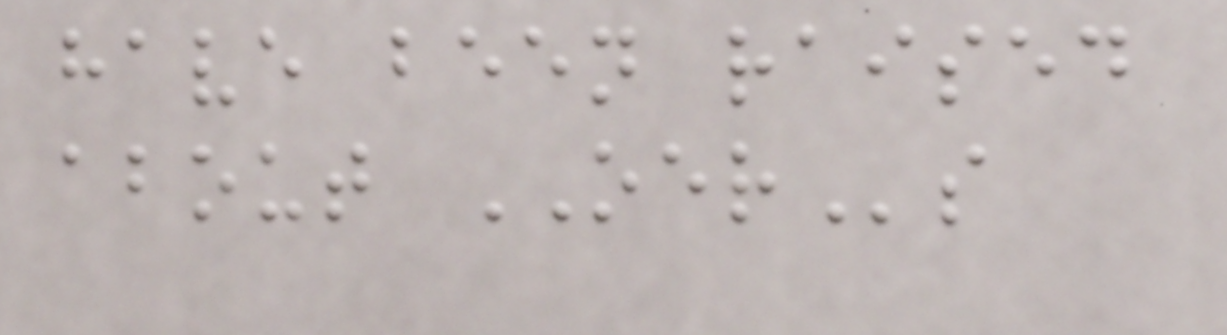have been raised
about OERs
